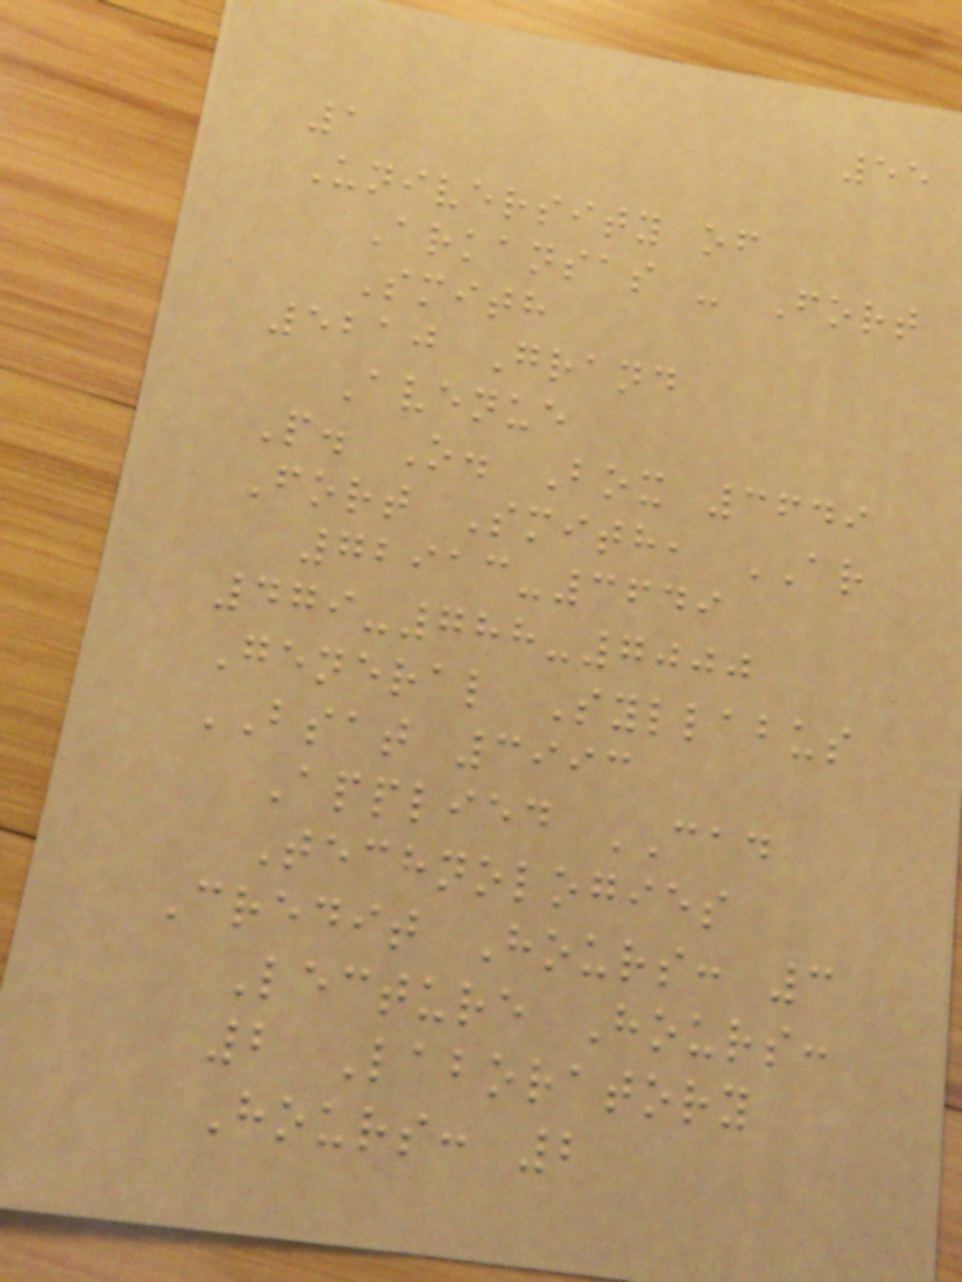55
1
University of
Arkansas - Fort
Smith
5210 Grand
Avenue
P. O. Box 3649
Fort Smith, AR
72913-3649
479-788-7000
General Syllabus
BSAT 3993
Applied CAD
Technologies
Credit Hours: 3
Lecture Hours:
2 Laboratory
Hours: 2
